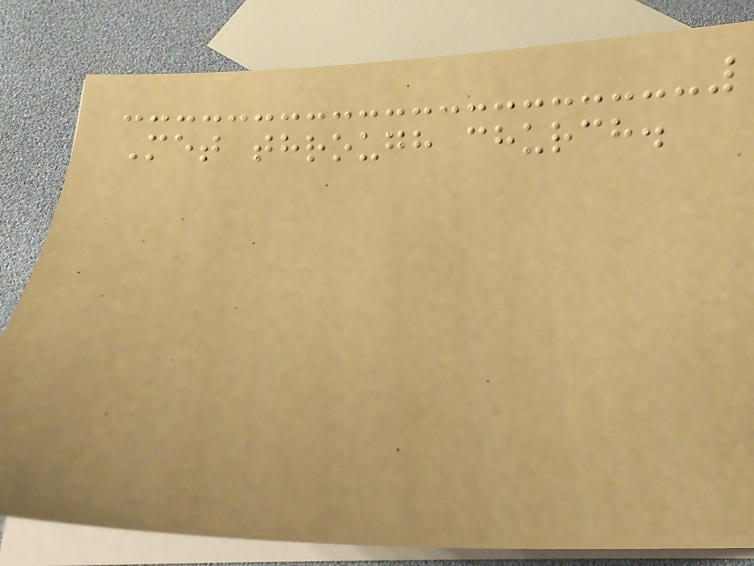Met through church.
